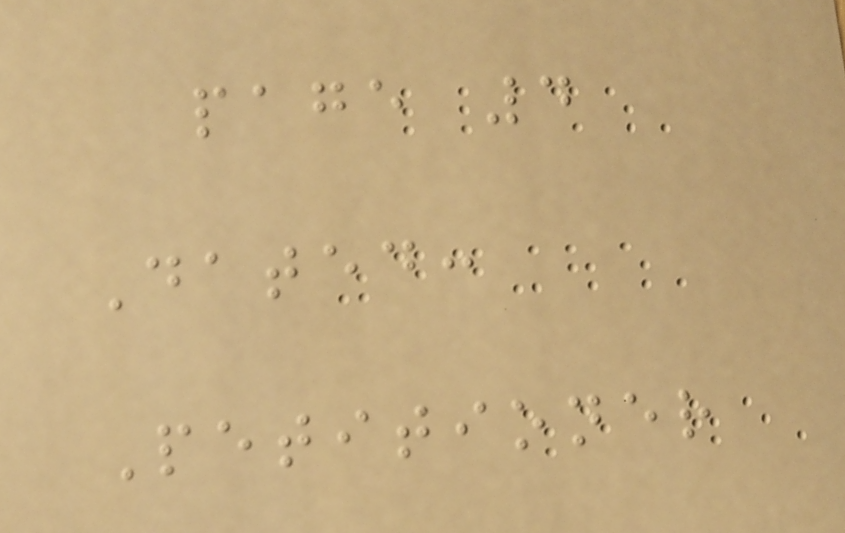page 4
Dated:
Petitioner
